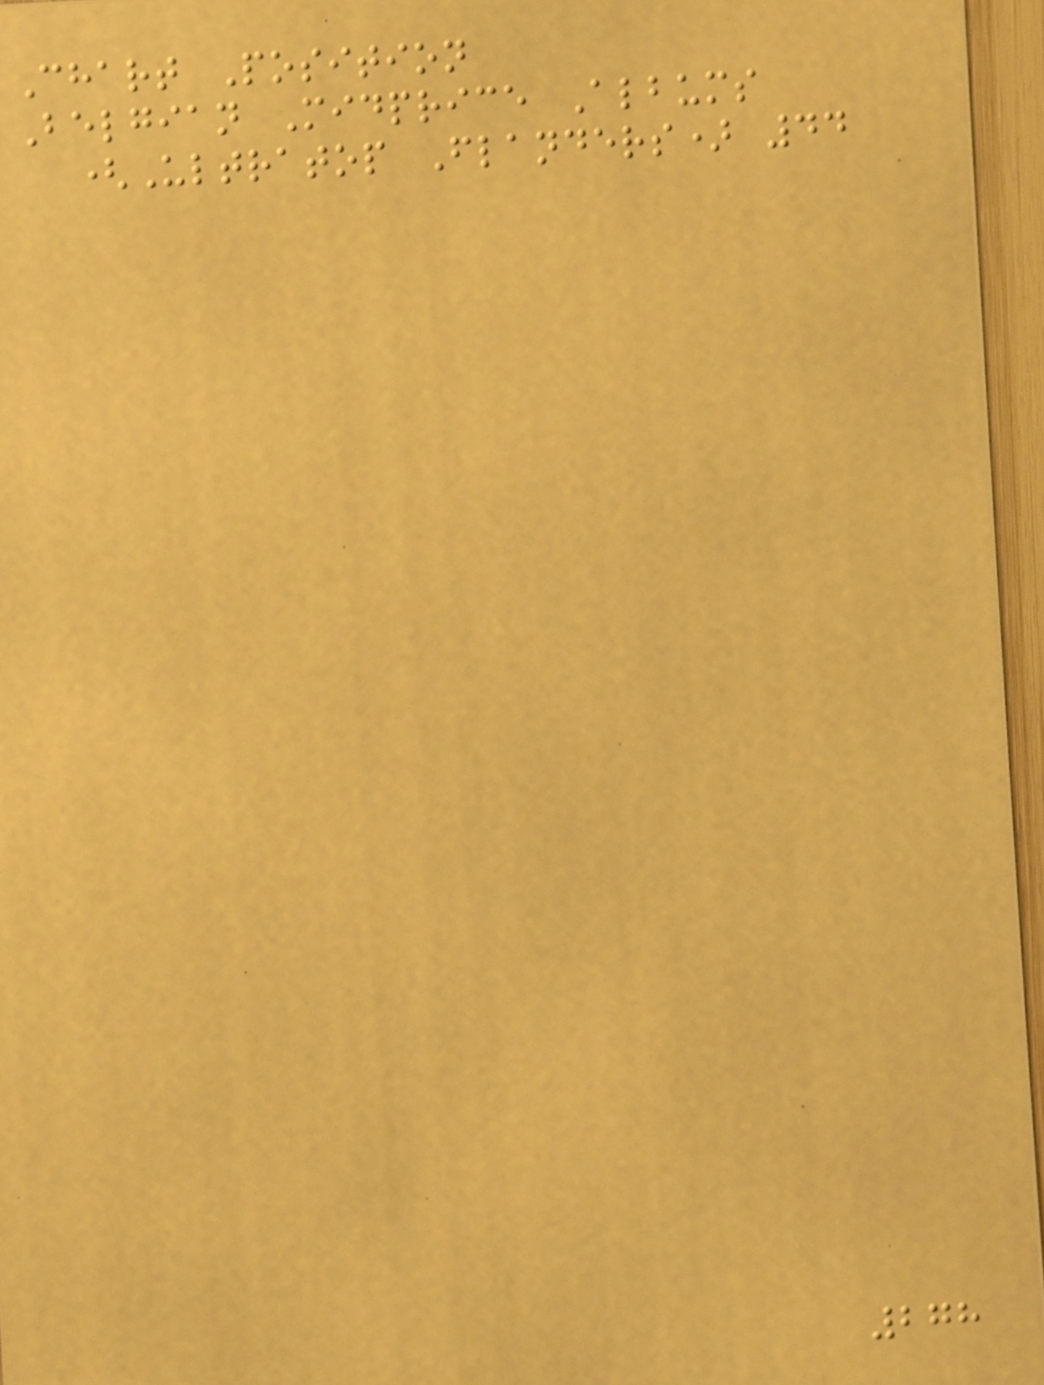Chart Position
Belgian Midprice Albums
(Ultratop Flanders) 44
278
